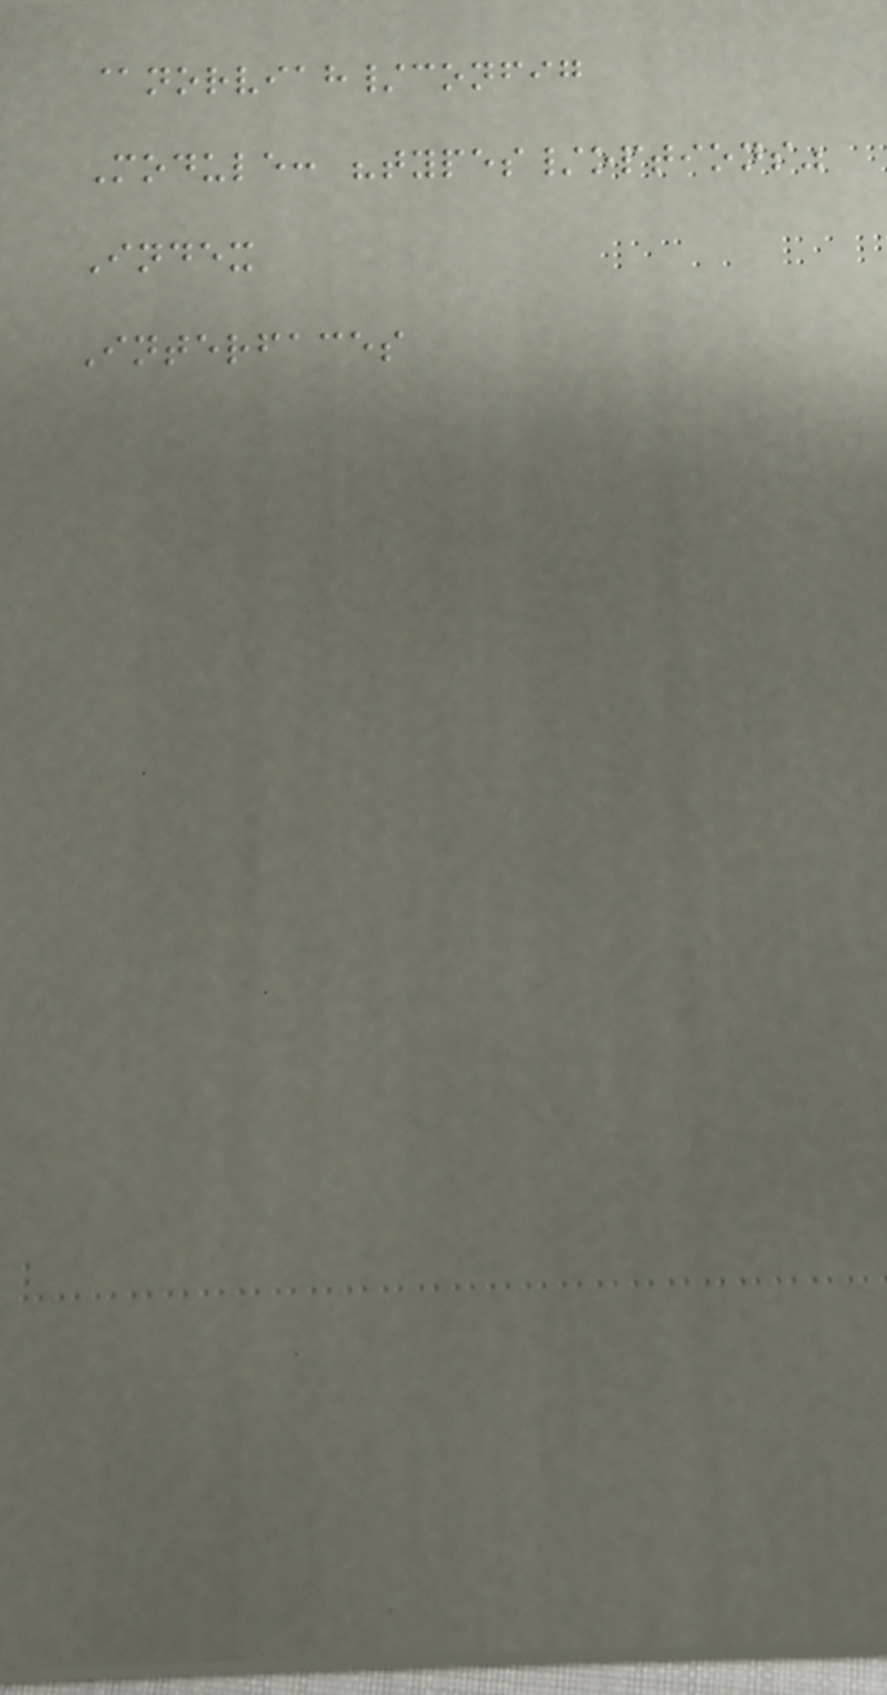@norviah/config
Module: "types/options"
Index
Interfaces
